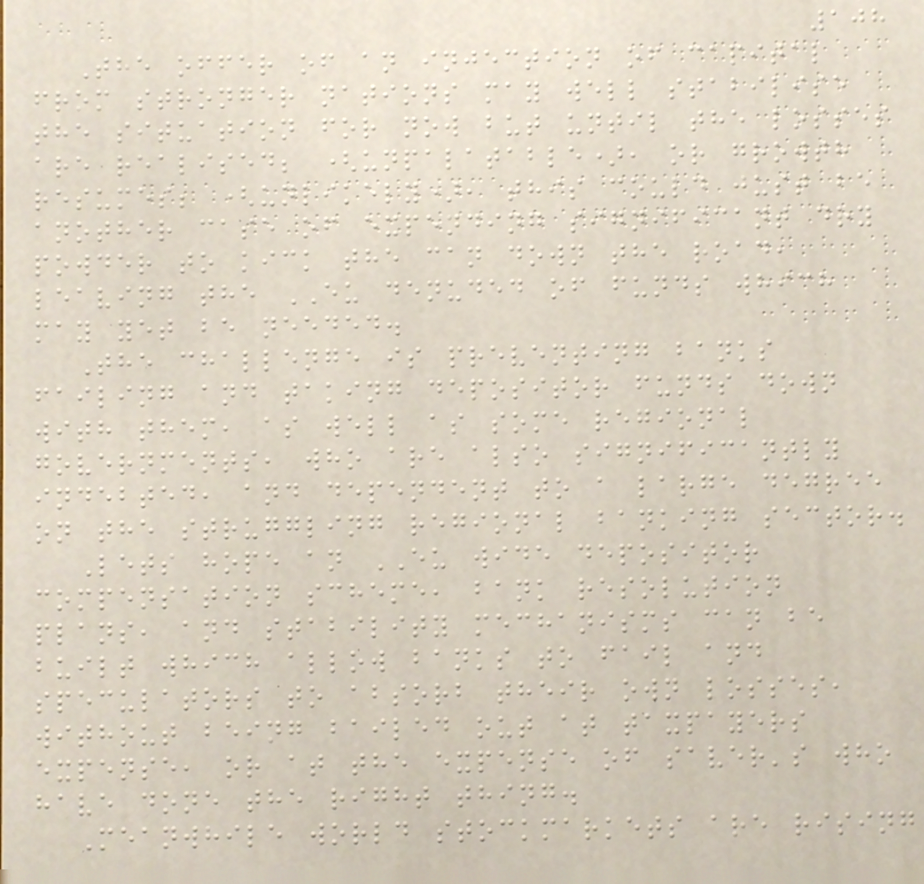108
The offer of an injection of capital
from stronger nations may well stabilise
the situation for now but until the losses
are realised; (unpalatable), or growth
resumes; (unlikely), this could just be
another case of expending significant dry
powder to kick the can down the road,
leaving the EU denuded of funds which
may yet be needed.
The challenge is preventing banks
failing and taking depositor funds down
with them, as well as some regional
governments, who are also significantly
indebted, and dependent to a large degree
on the struggling regional banking sector.
Lets hope an EU wide depositor
compensation scheme, bank resolution
plans, and stability mechanisms can be
built which allow banks to fail and
speculators to absorb their own losses,
without being bailed out at taxpayers
expense, or at the expense of saver's who
have done the right thing.
Meanwhile world stockmarkets are rising
